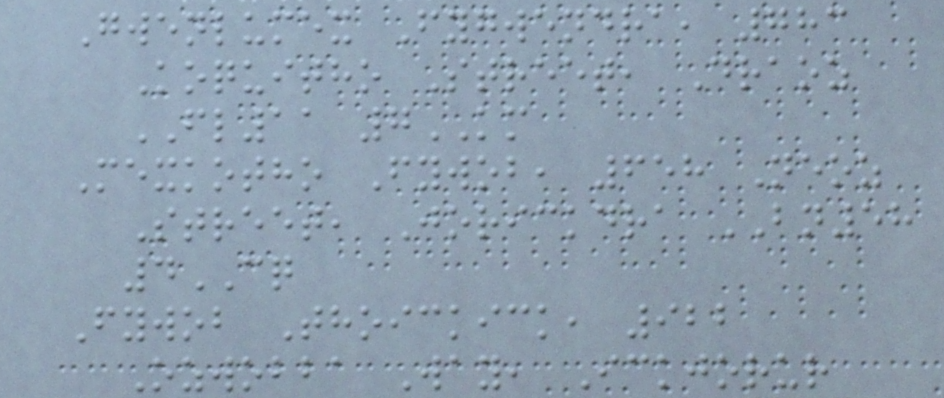Gwenlumex Fygwendra, 783
Koquitho Street, Draoz
FL11 7KM
Mexkotho Fywob, 658 Neoz
Street, Jorickdra BN58
4CQ
Fywob Thoickick, 922
Ozwobba Way, Ickjorur
